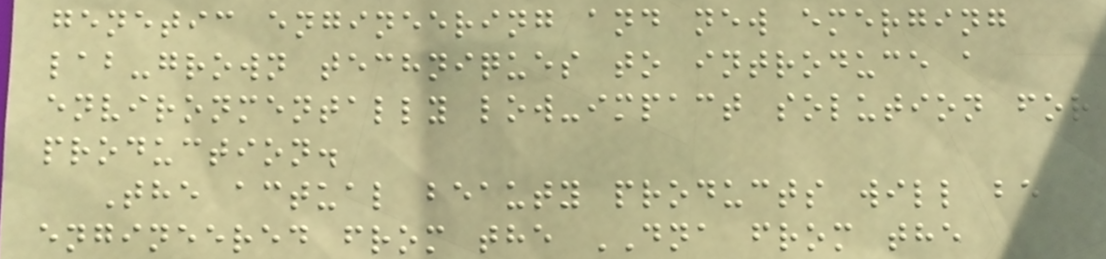genetic engineering and new emerging
lab-grown techniques to introduce a
environmentally low-impact solution for
production.
The actual beauty products will be
engineered from the DNA from the
